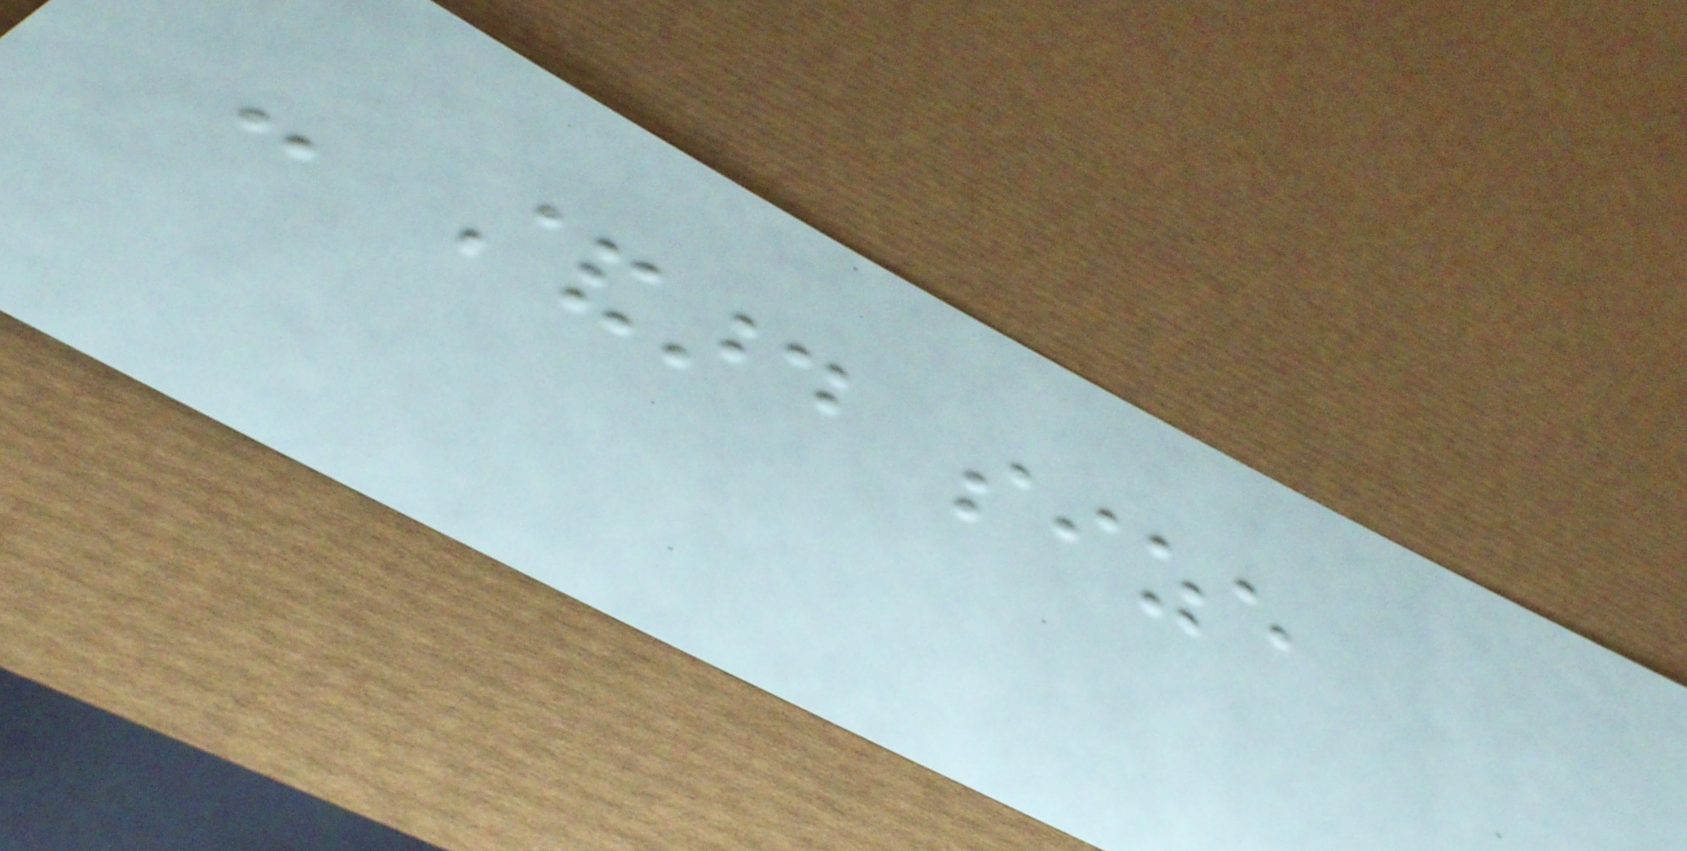- standard size
